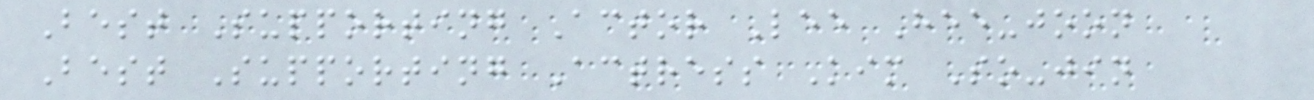Best Supporting Actor Lee Hee-joon
Best Supporting Actress Kim So-jin
